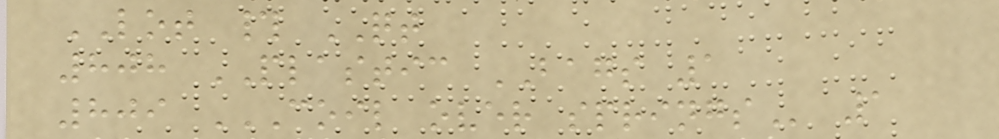LOT # QT
808 PLASTIC BAGS 1
809 COIL OVER SPRINGS 1
